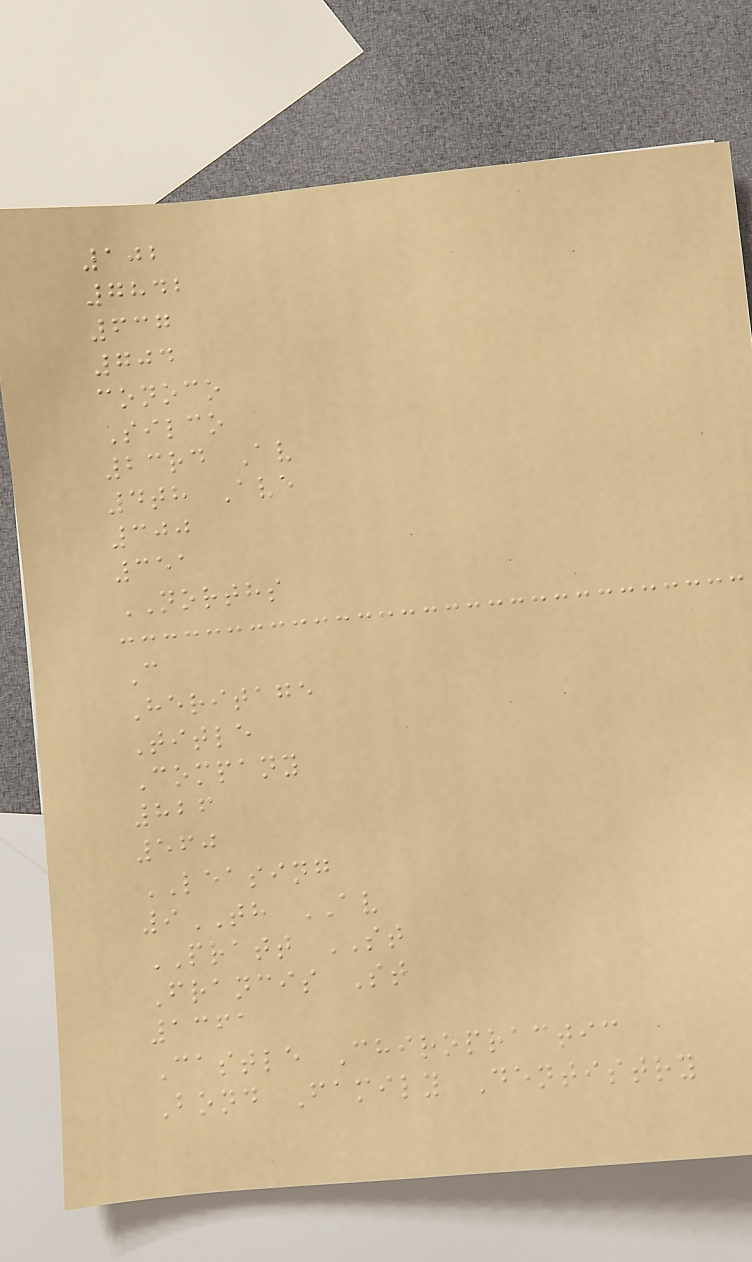102
7842
637
704
conoco
Silco
23rd Av
4th Ave
300
351
NORTHS
C
Heritage
Title
Company
826
560
LEASING
9TH AV
PRATT ST
Francis St
1361
Castle Chiropractic
Bond Family Dentistry
